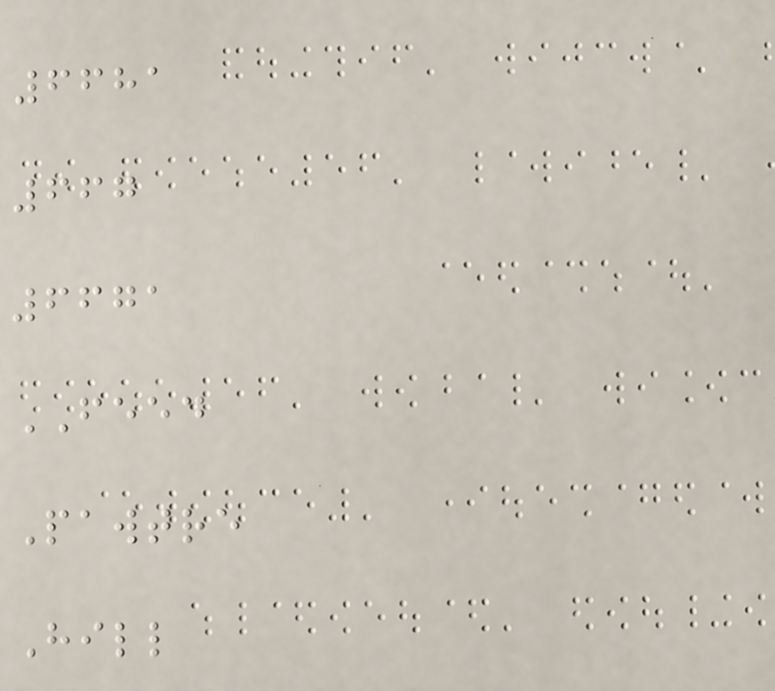6681
667
6671
FEED
Pawtre
Hill
